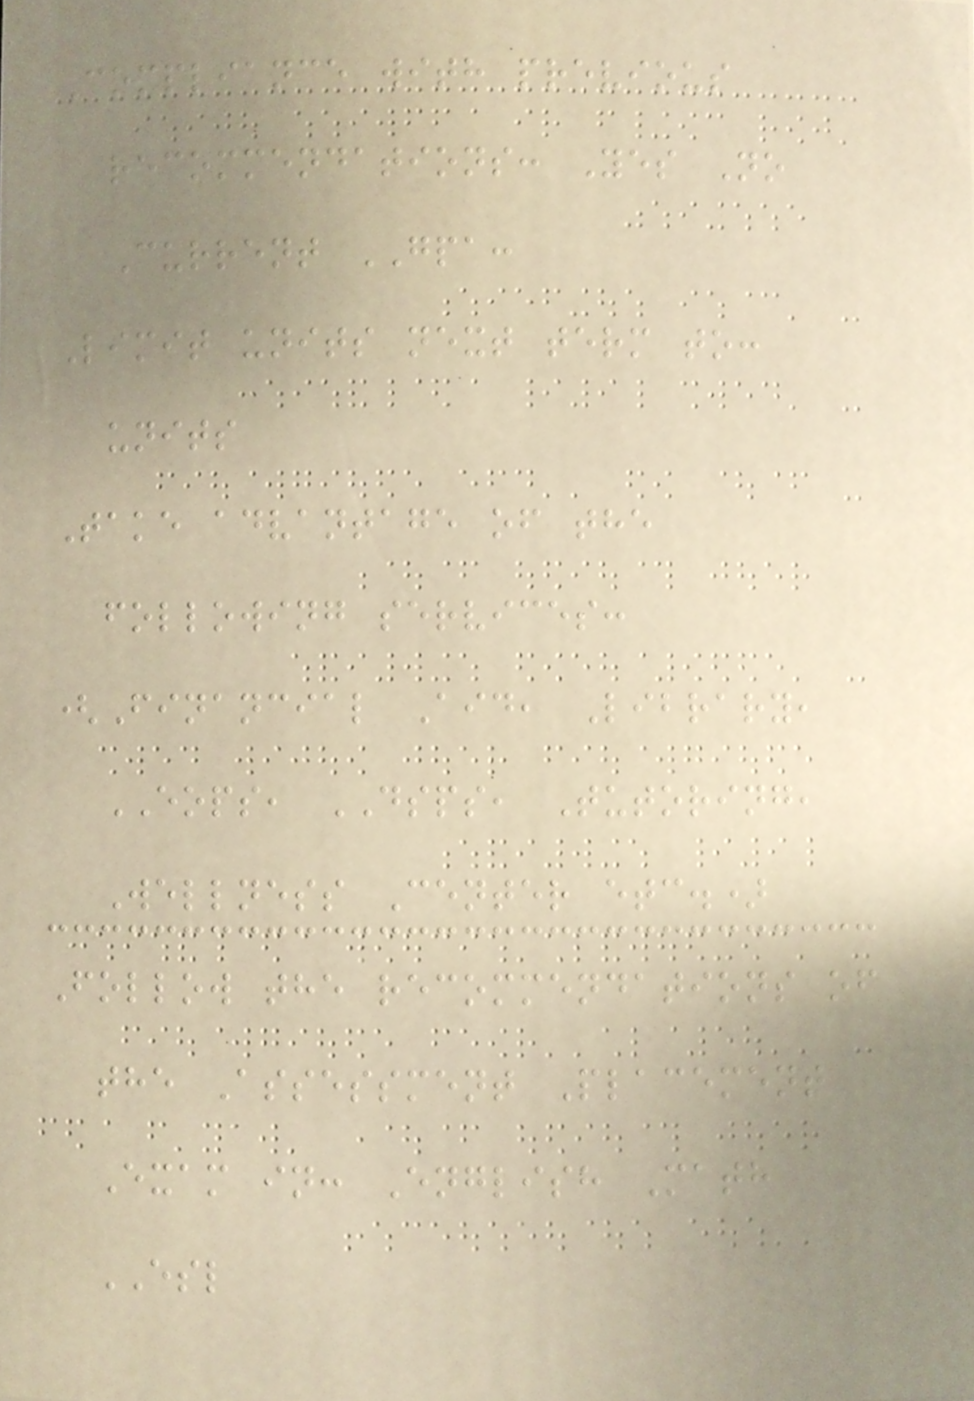Compliance with previous
recommendations: Yes No
Current GPA:
Limit units next term to:
units
Take advantage of the
following services:
(Financial Aid, Library,
EOPS, DSPS, Tutoring,
Wellness Center etc.)
Follow the recommendations of
the Assessment Placement
Exam in: English Math
ESL
